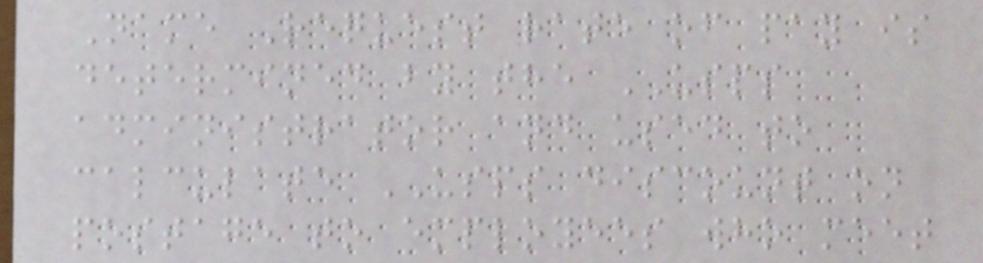Name Request rate of pay is
determined by the USPS
administrator and used to
calculate USPS discount on
postage to employees who meet
